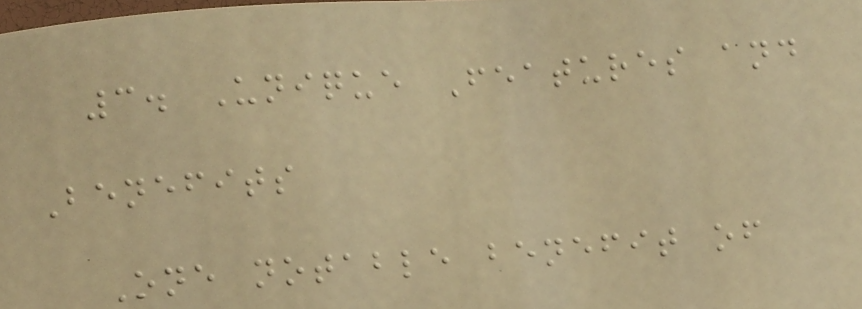3. Unique Features and
Benefits
One notable benefit of
